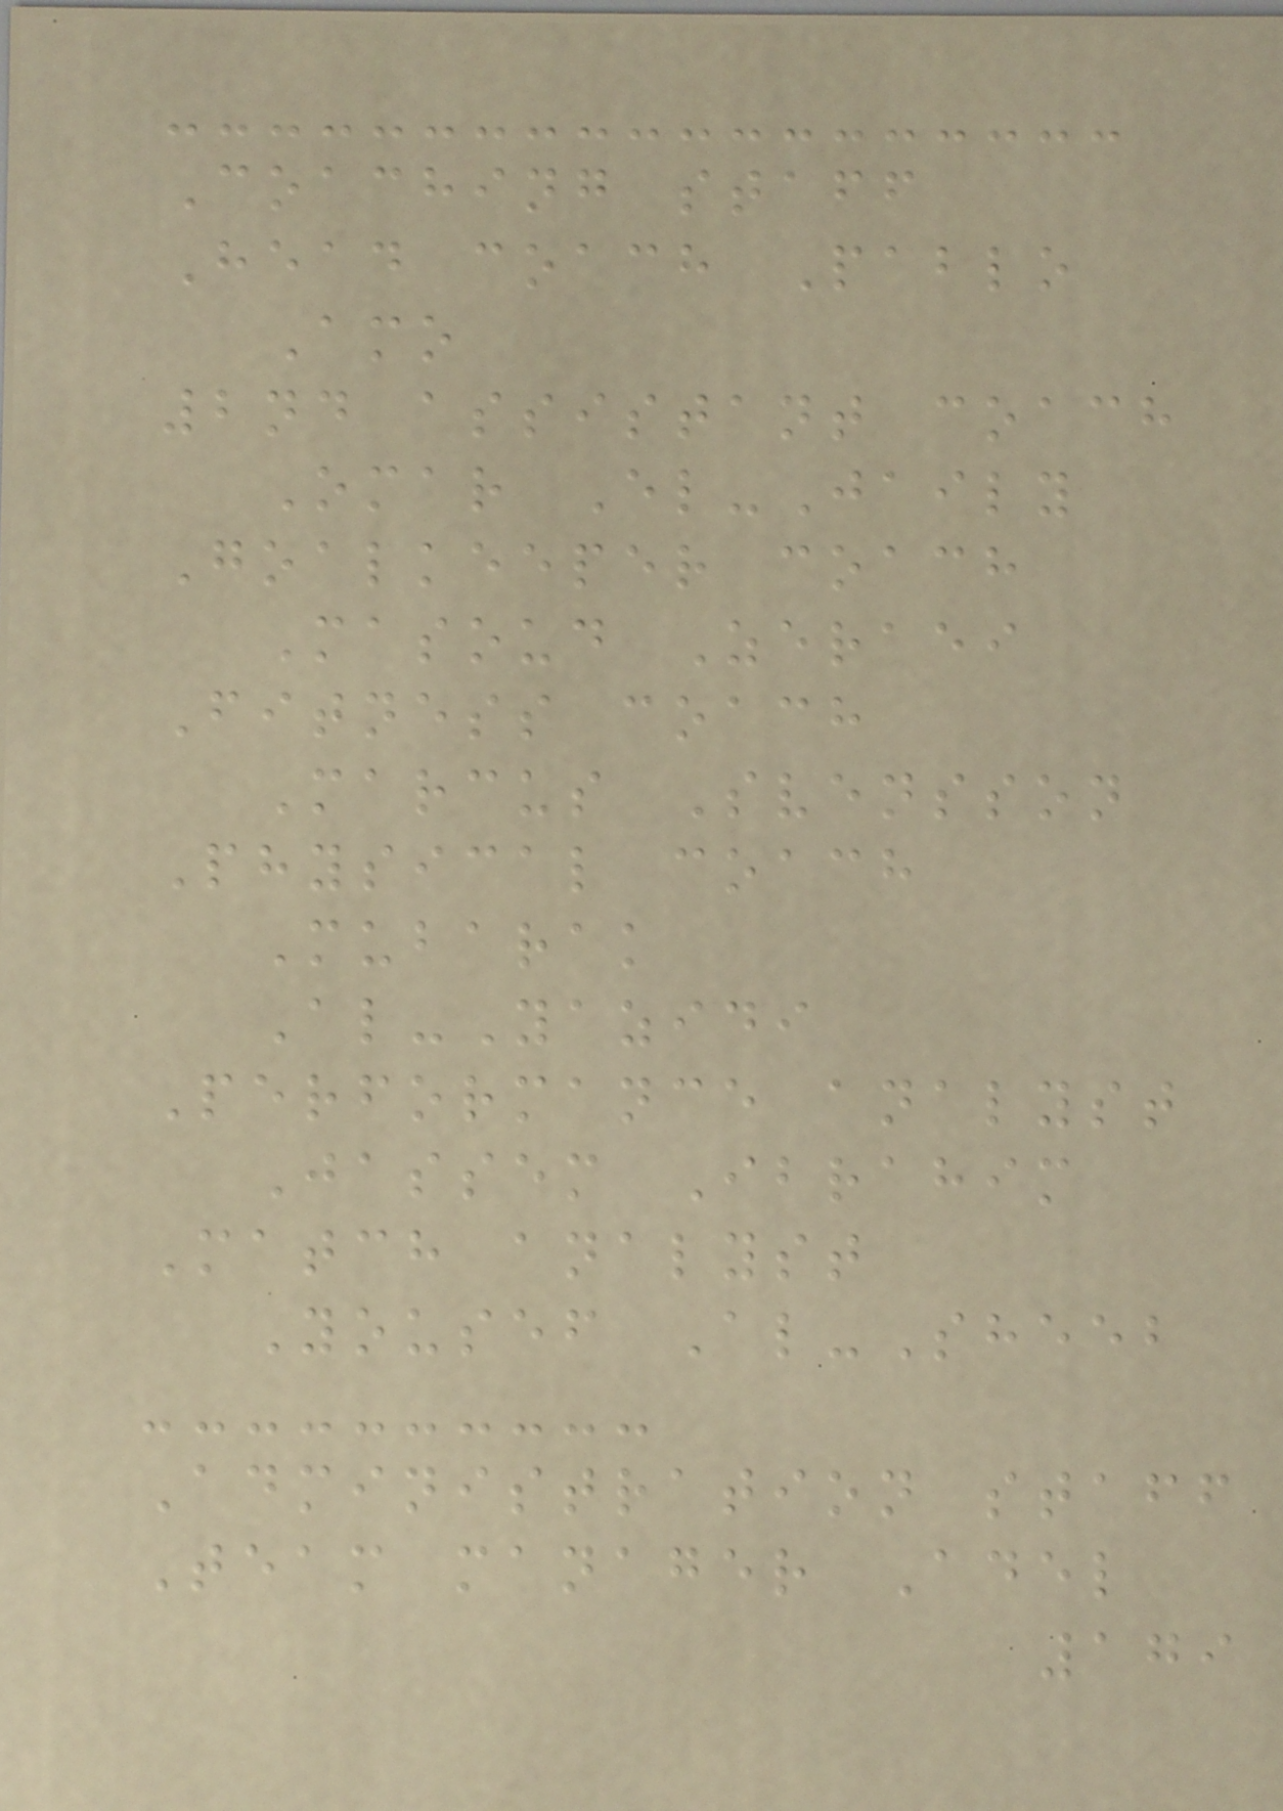Coaching staff
Head coach Pablo
Amo
2nd assistant coach
Omar El-Jaily
Goalkeeper coach
Masoud Zeraei
Fitness coach
Marcus Svensson
Physical coach
Mubarak
Al-Yazidi
Performance analyst
Jassem Ibrahim
Match analyst
Yousef Al-Sheeb
Administration staff
Team manager Adel
179
